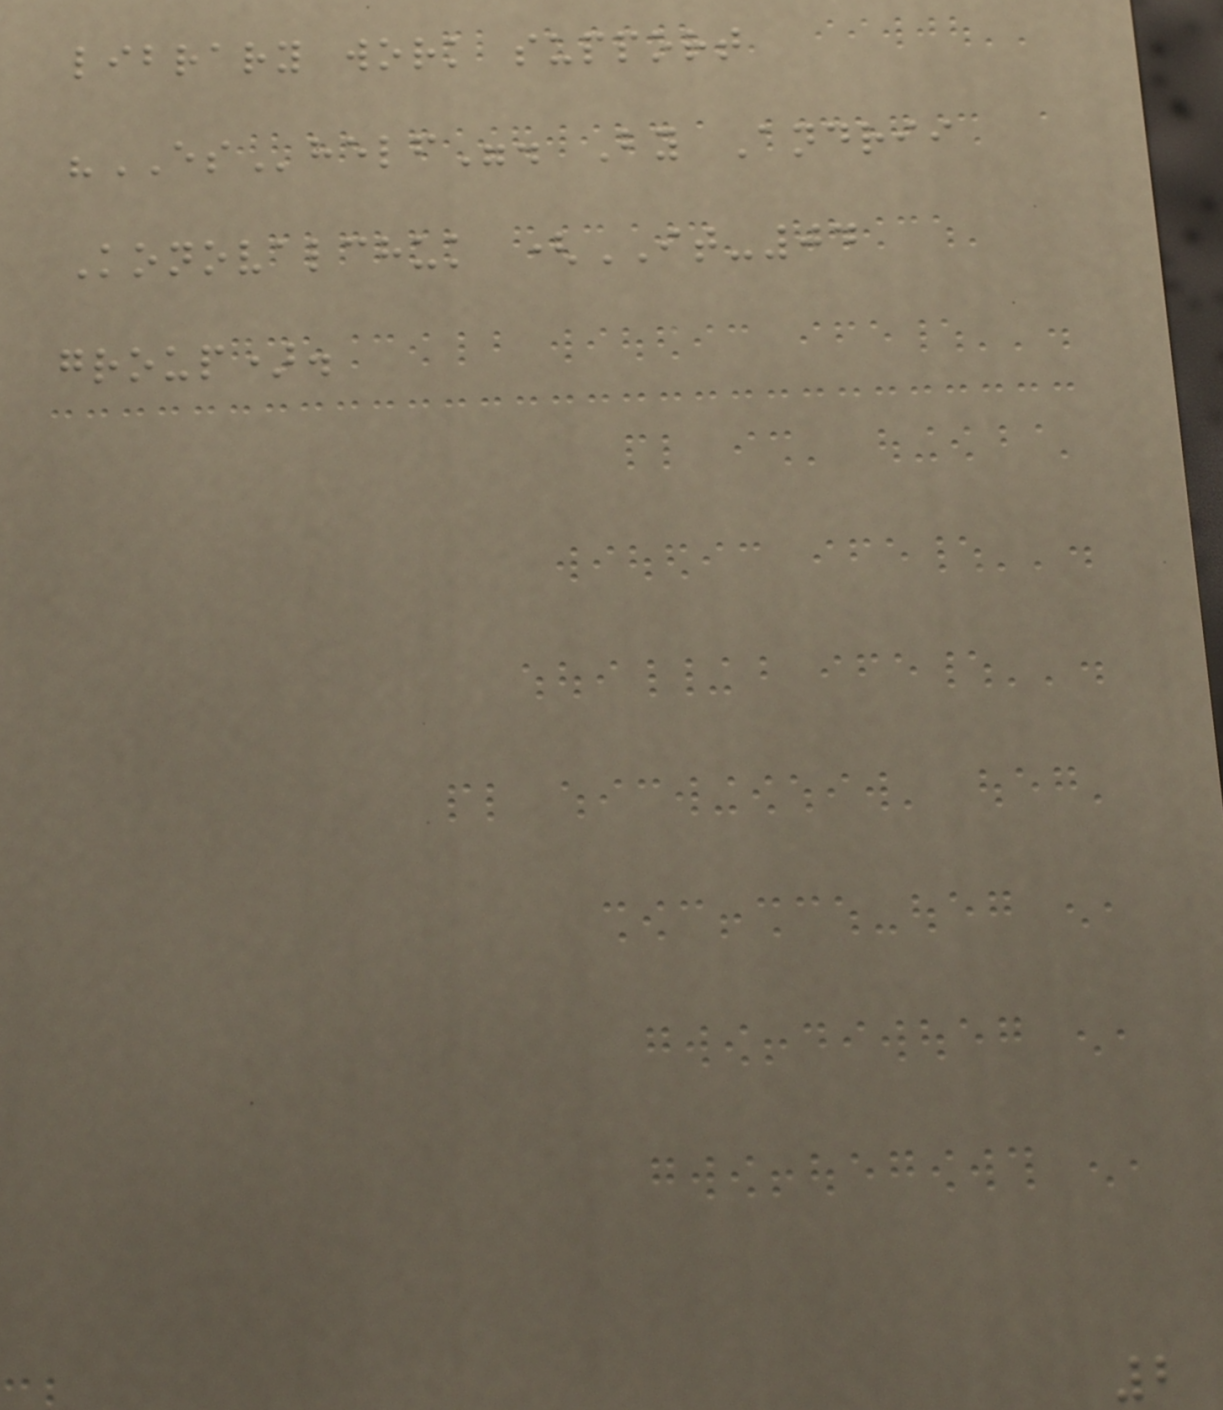library work support
"EShelf". By Andrii
Konovalchuk (IT-04
group).
2
